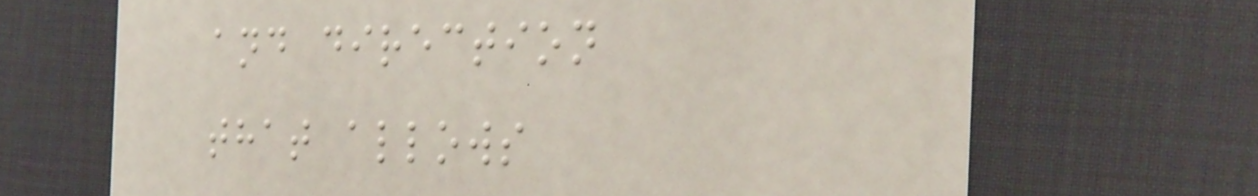and direction
that allows
